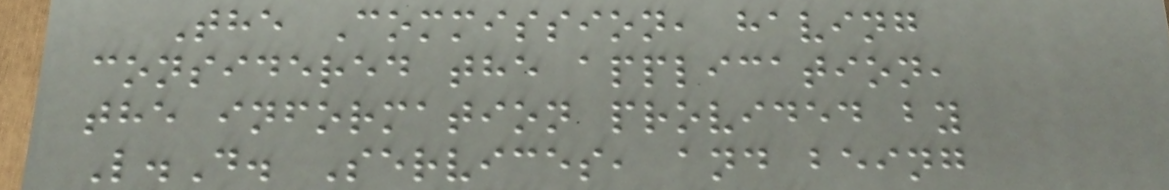The Commission, having
considered the application,
the information provided by
L.D. Services, and being
